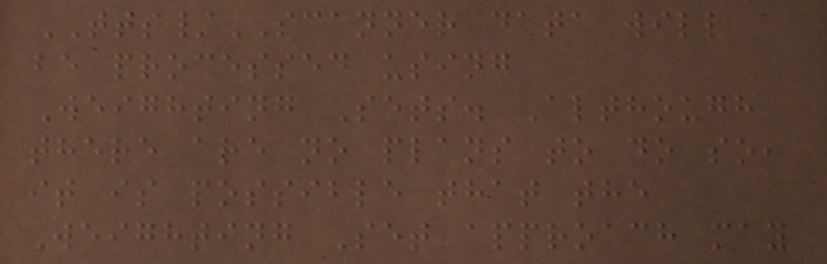TTS/SCANNER data will
be processed using
Weighting Sets. Although
there are no plans to do so,
it is possible that the
Weighting Set approach may
